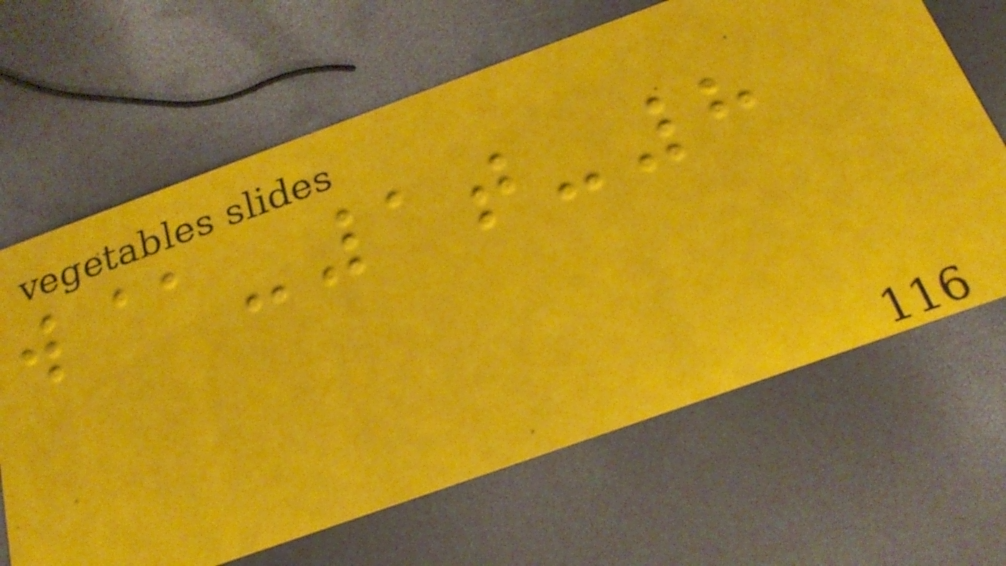w@-1t-8
